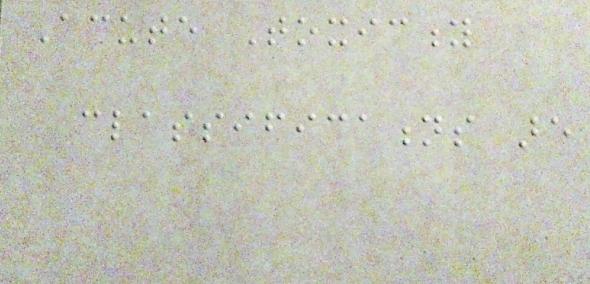Acute Toxicity
classifications are
